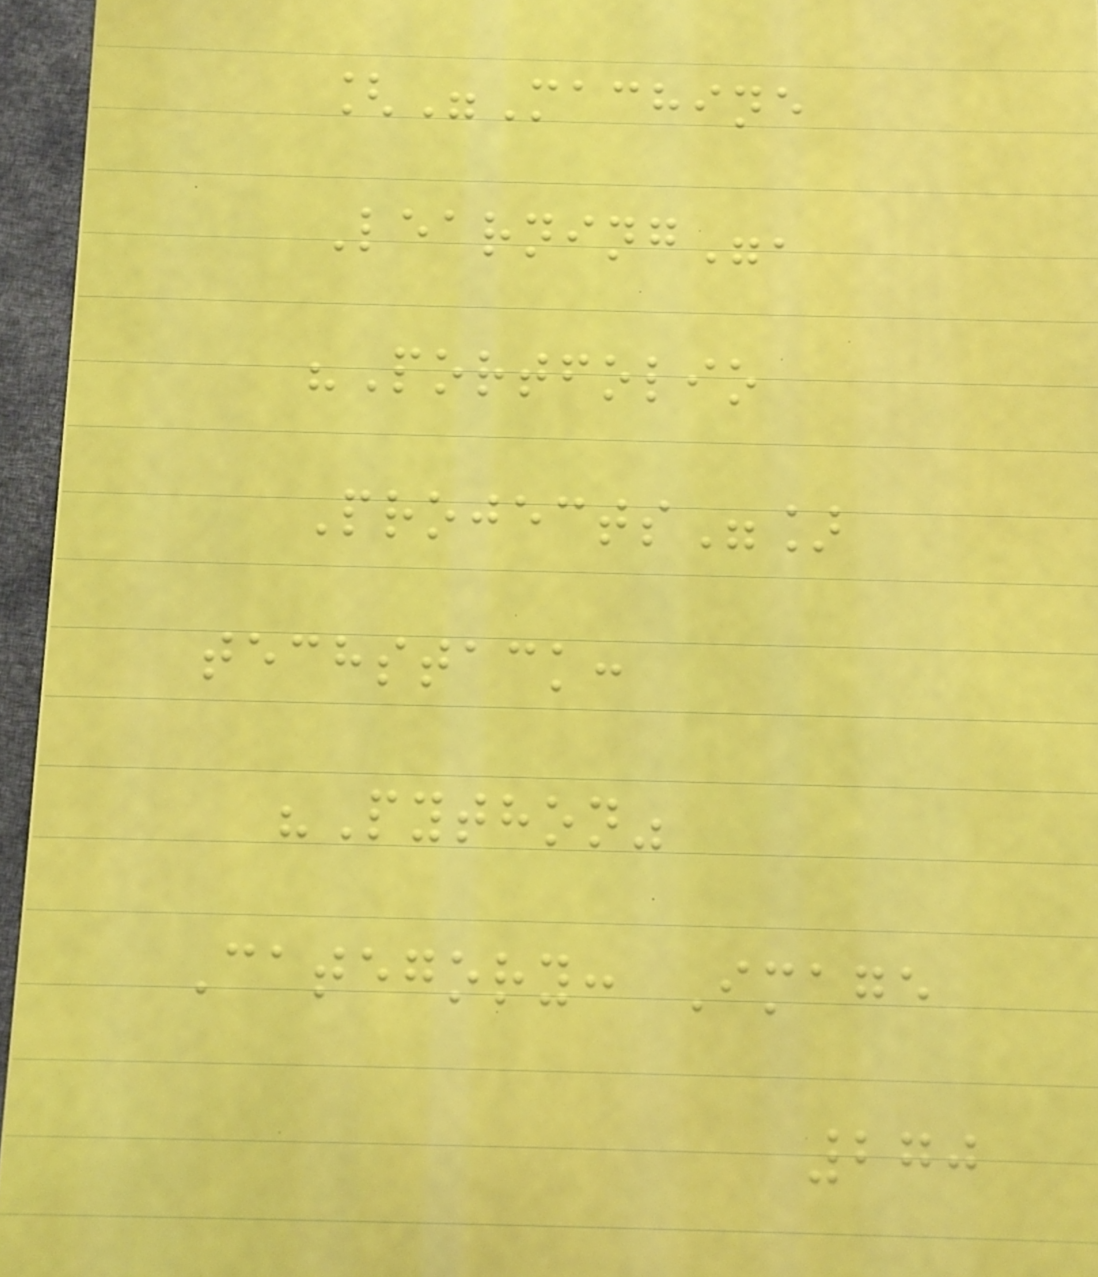["Machine
Learning",
"Portfolio
Projects"]
techstack:
"Python"
Category: Image
270
